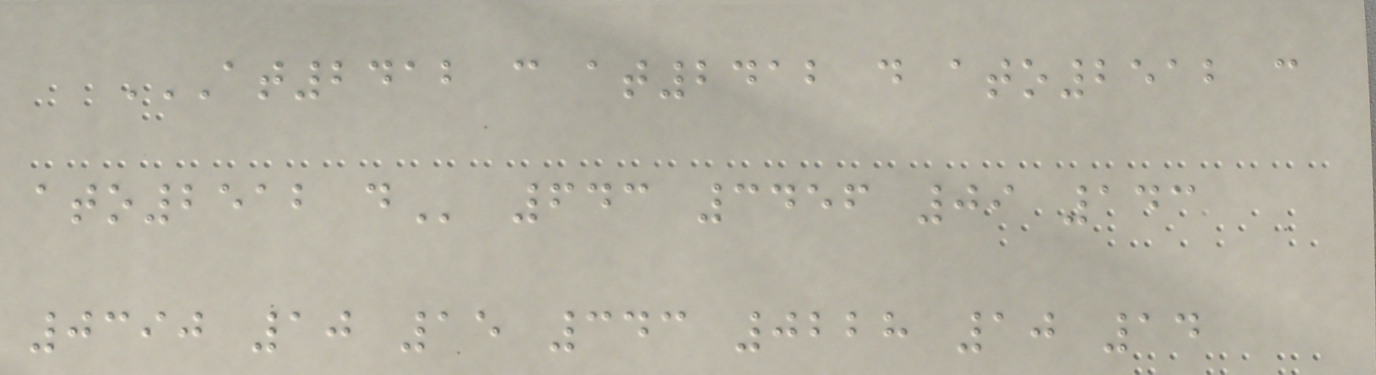AT2412 C AT2412 D ATO2512 C
ATO2512 D 643 3456 09 143
0390 10 15 343 0228 10 14
